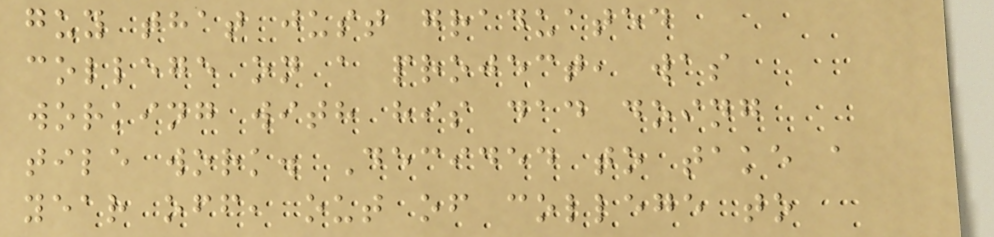guy that just graduated
college on a project, was
working with his dad doing
tile work. Decided to take a
year off, out of college to
